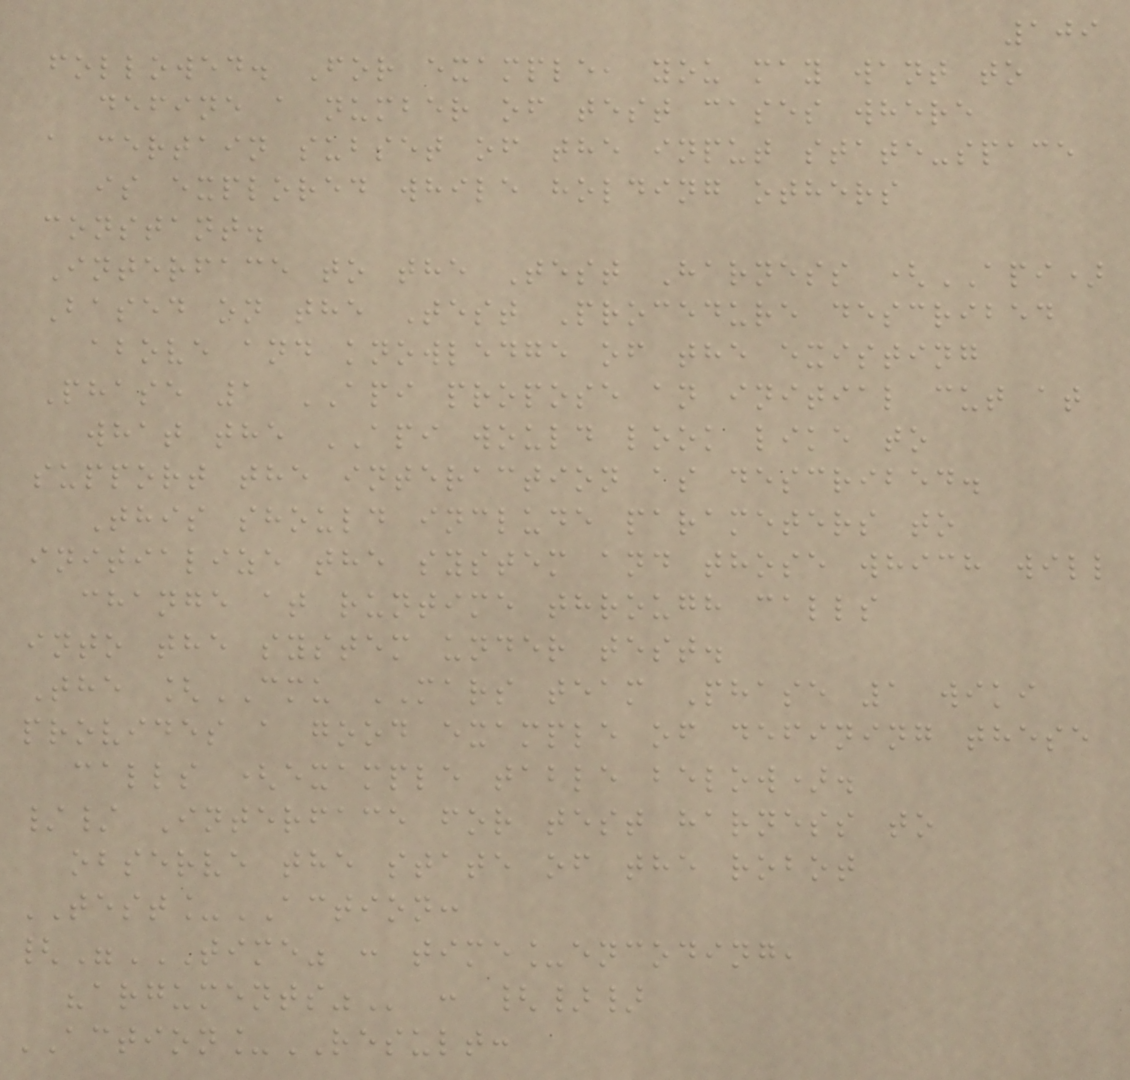109
followed. For example, you may want to
define a number of test cases where
a certain subset of the input state-space
is explored while holding others
constant.
Interface to the Test Harness (API)
Based on the Test Procedure described
above and knowledge of the existing
Phase 1 API propose an initial cut at
what the API would look like to
support the interaction as described.
This should include parameters to
initialize the system and those which will
change at runtime through calls
into the system under test.
The [CMU MARS team Phase 1 wiki
provides a good example of defining these
calls (example table below).
// Interface for test harness to
observe the state of the robot
TEST_ACTION:
{"TIME" : TIME_ENCODING,
"ARGUMENTS" : {}}
ACTION_RESULT:
